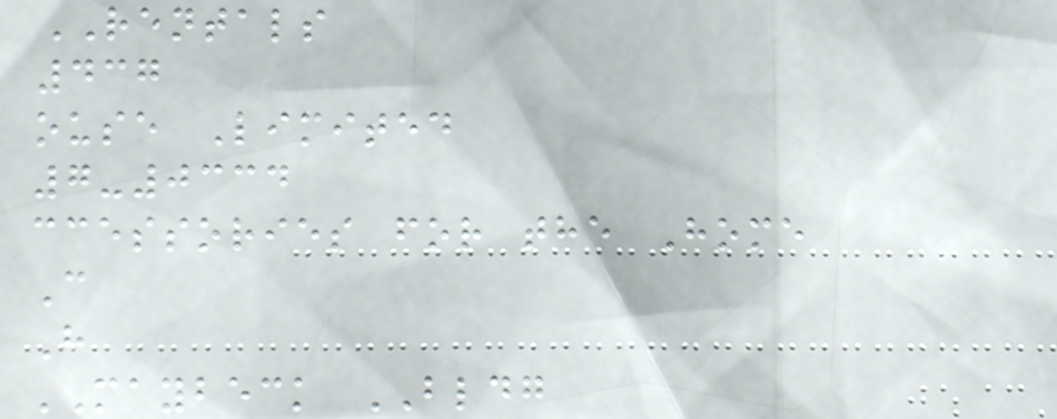RENTALS
437
ouse Limited
7-0334
ccessories for the Home
C
H
MAYBECK BLDG
